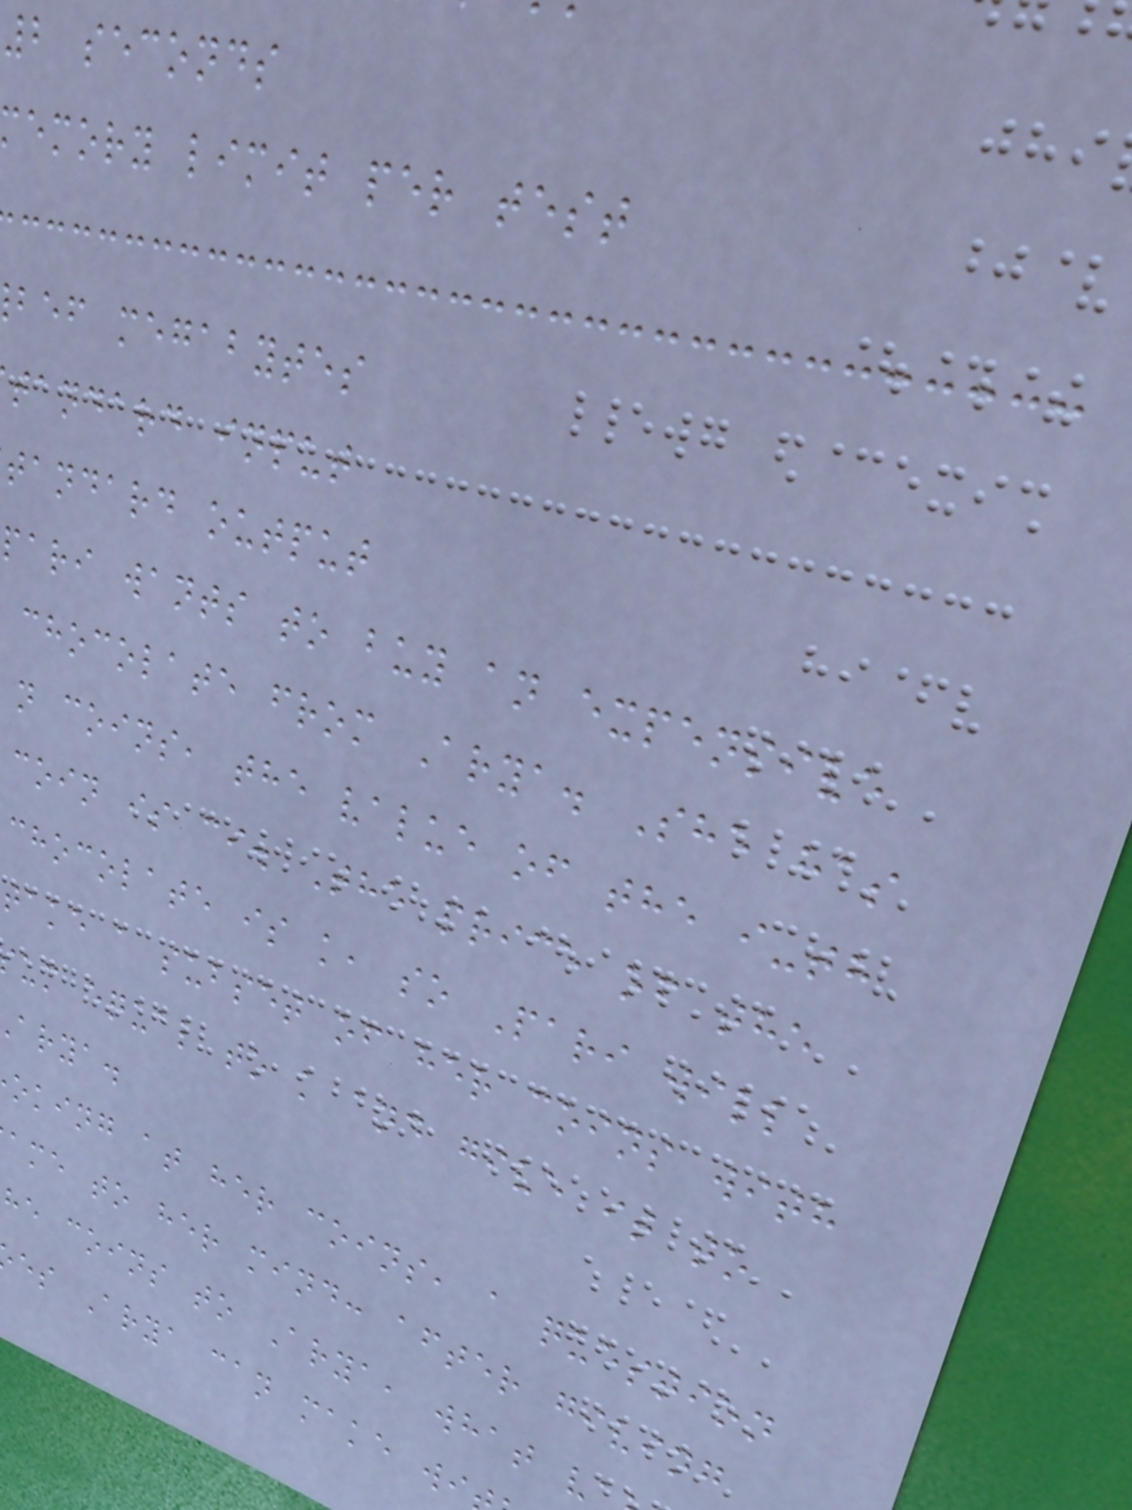2 seconds
emory limit per test
bef megabytes
tandard input
tandard output
pari wants to buy an expensive
chocolate from Arya. She has
n coins, the value of the i-th
coin is ci. The price of the
chocolate is k, so Pari will
take a subset of her coins with
um equal to k and give it to
arya.
oking at her coins, a question
ame to her mind: after giving
he coins to Arya, what v
es Arya can make wi
